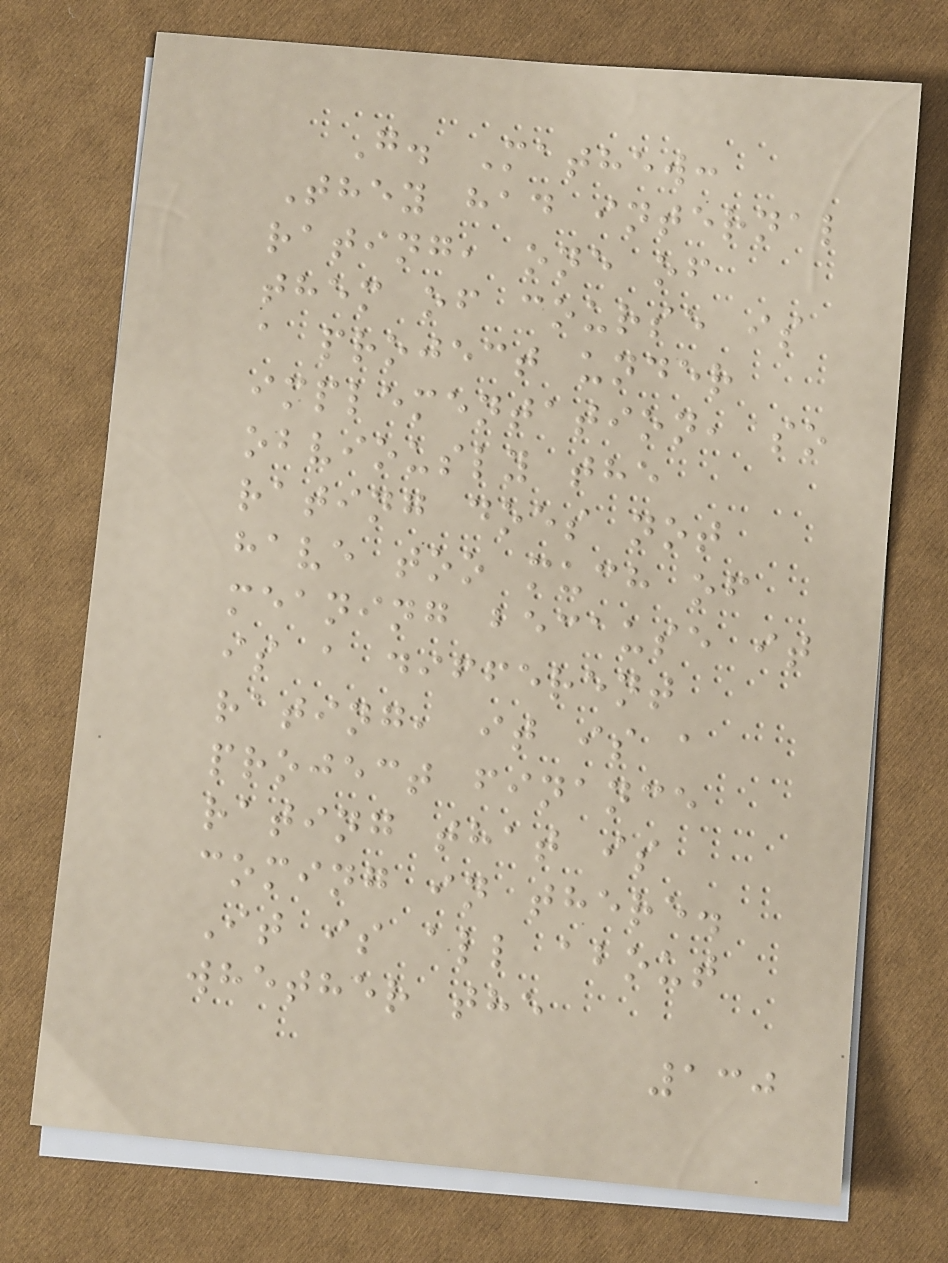G. Mathew:
They had internal
rating, one of
them of course is
a project under
implementation, so
obviously the
rating does not
have too much of
meaning because it
is a different
rating, it is a
project finance
rating that is
coming in there.
It is all about
whether the
130
